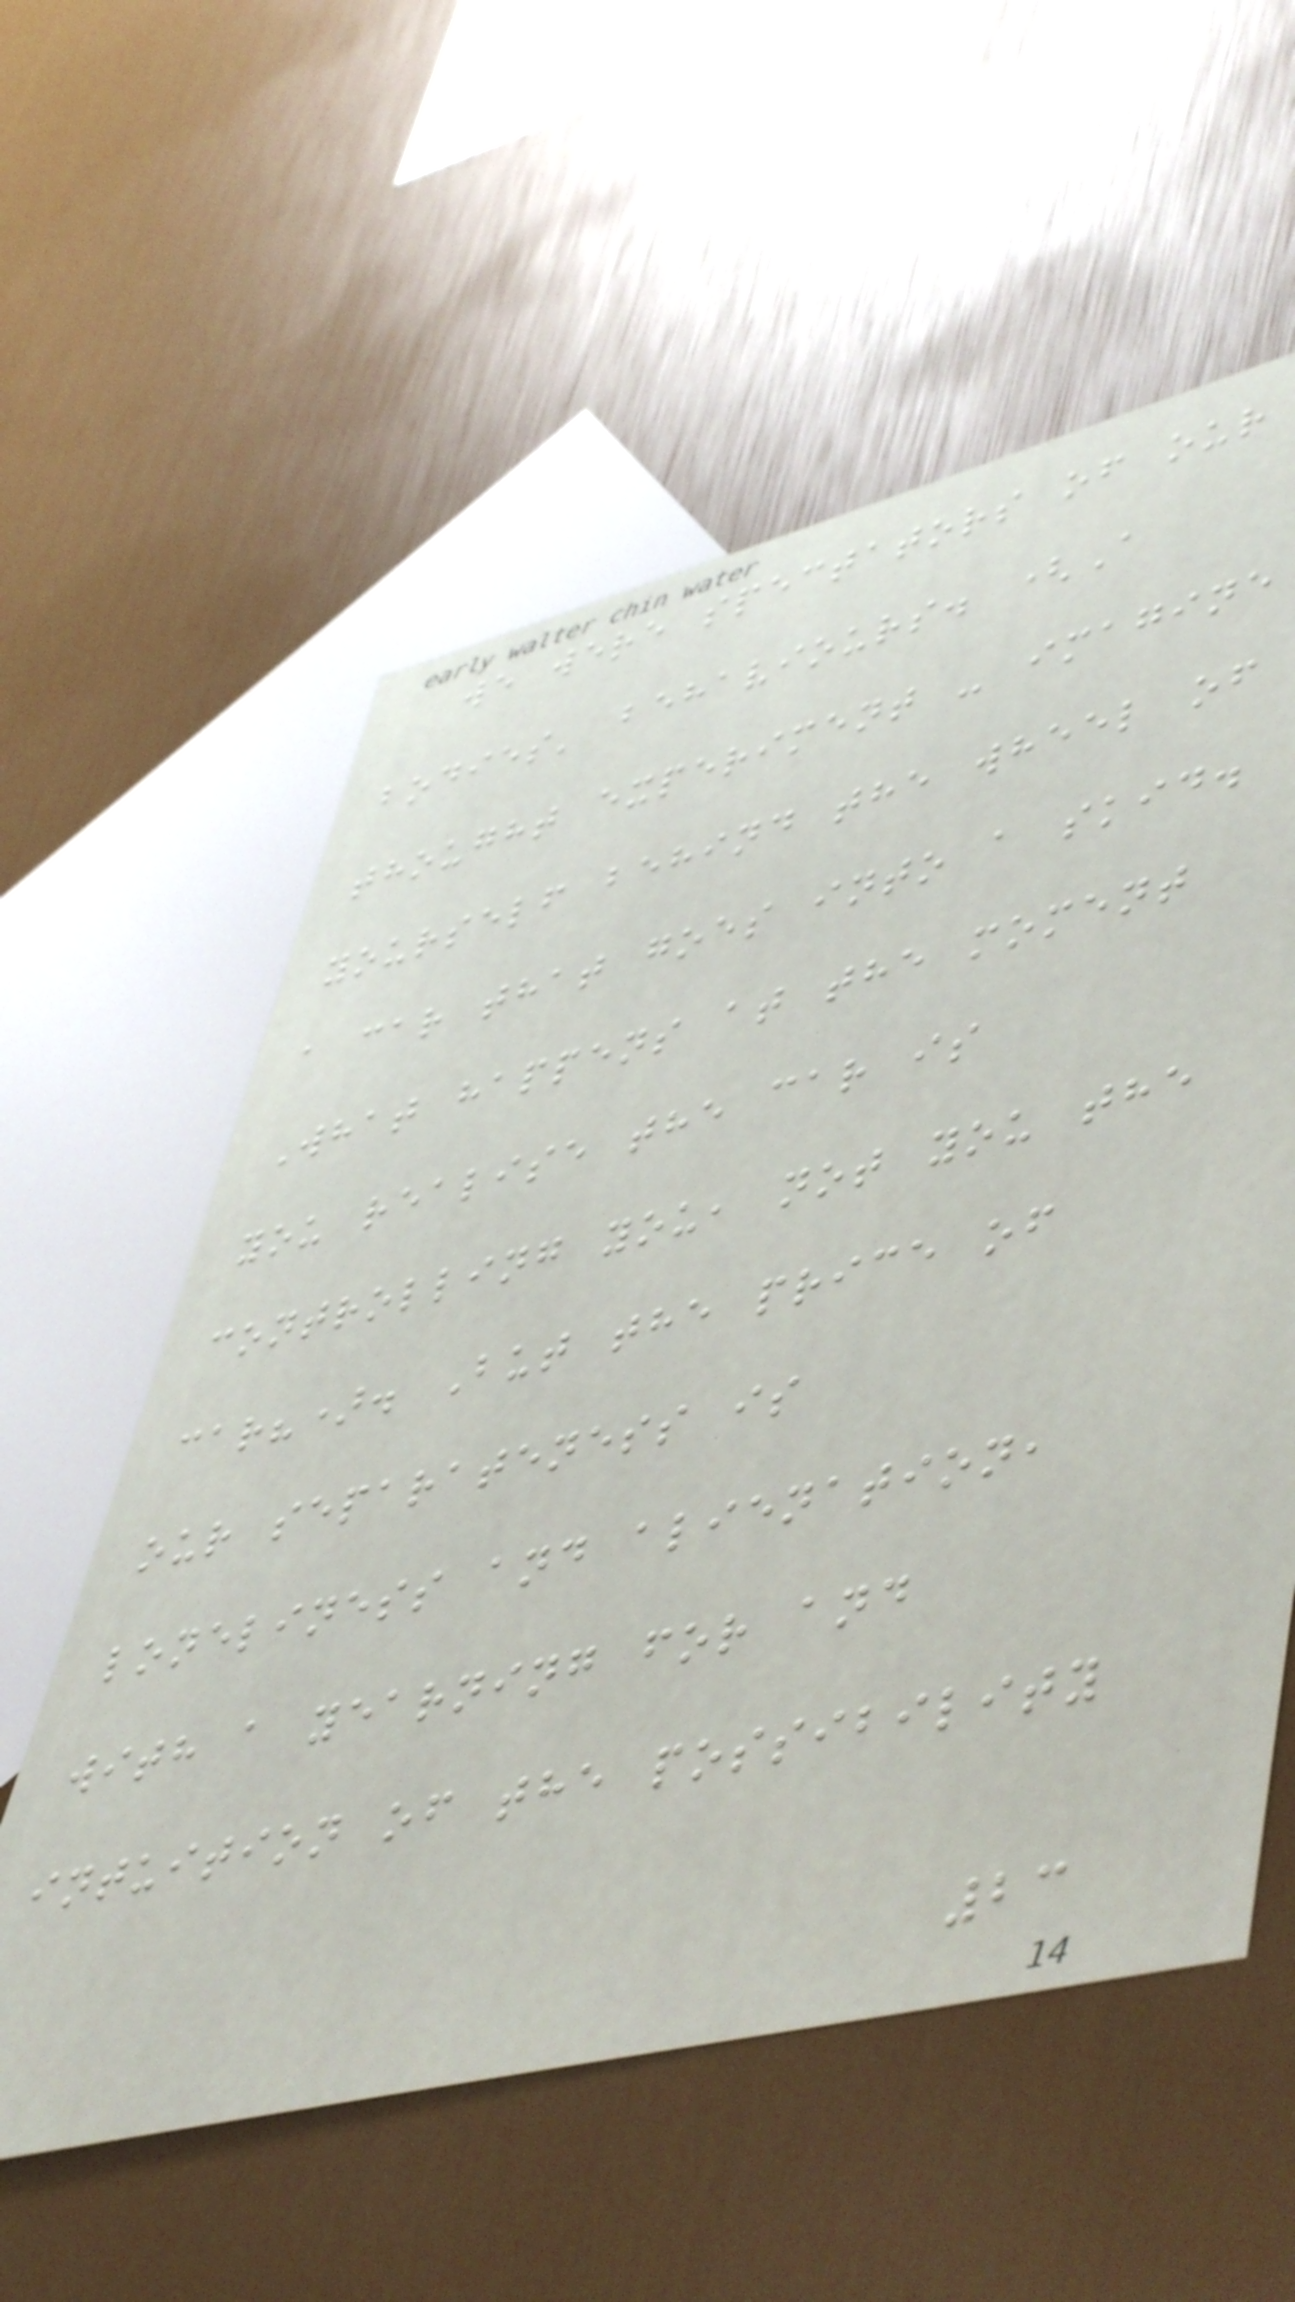we were spectators of our
bodies' behaviours. (A
thought experiment - imagine
yourself behind the wheel of
a car that goes into a skid.
What happens at the moment
you realise the car is
controlling you, not you the
car?). But the price of
our separateness is
loneliness and alienation,
with a yearning for and
intuition of the possibility
23
